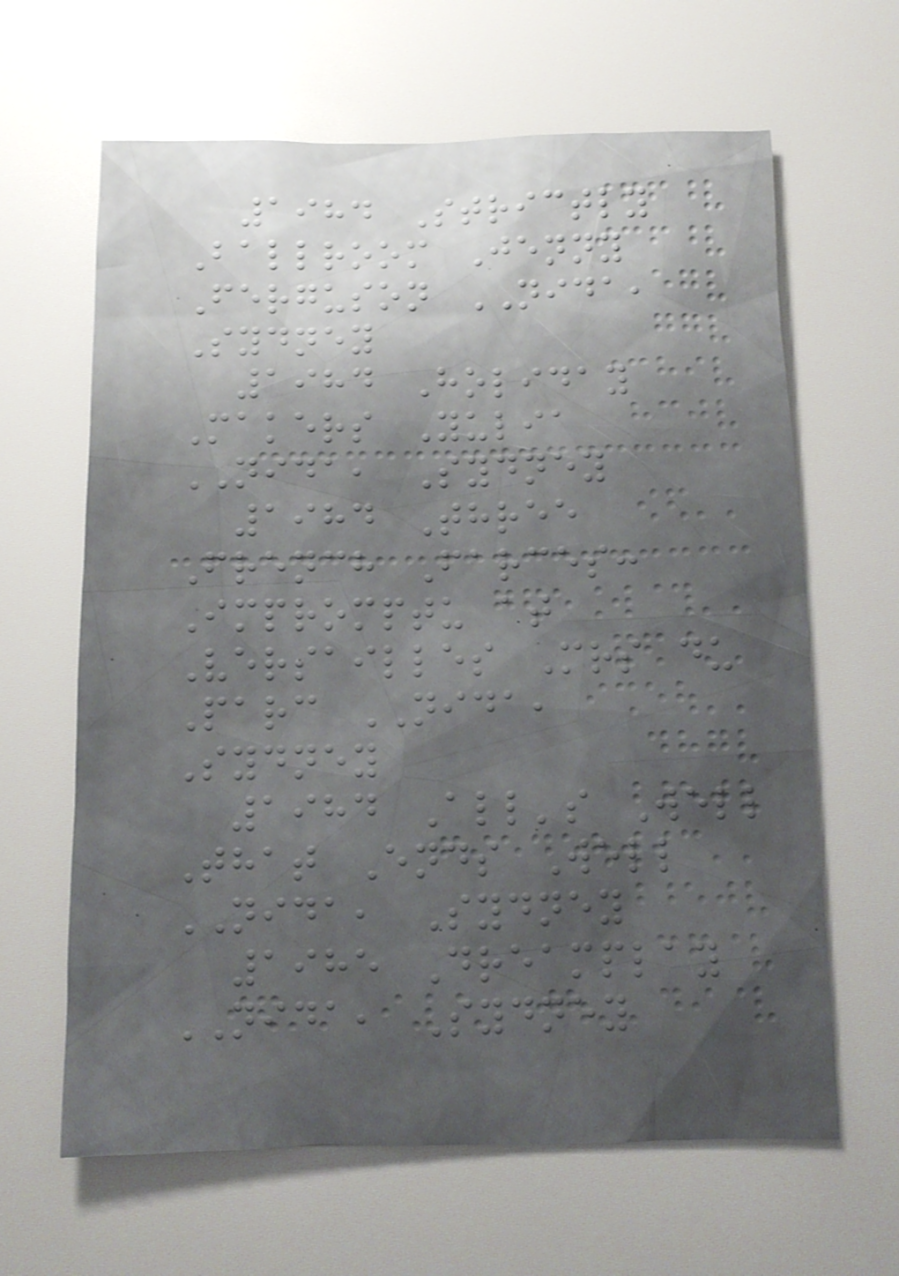1984 Strictly
Ballroom Jenny
Ferguson NIDA,
Sydney
1984 Holiday
Makers Yulia
NIDA, Sydney
1984 Three
French Farces:
Impromptu at
Versailles Mrs du
Parc NIDA,
Sydney
1984 All's Well
That Ends Well
NIDA, Sydney
1985 Dreamplay
NIDA, Sydney
